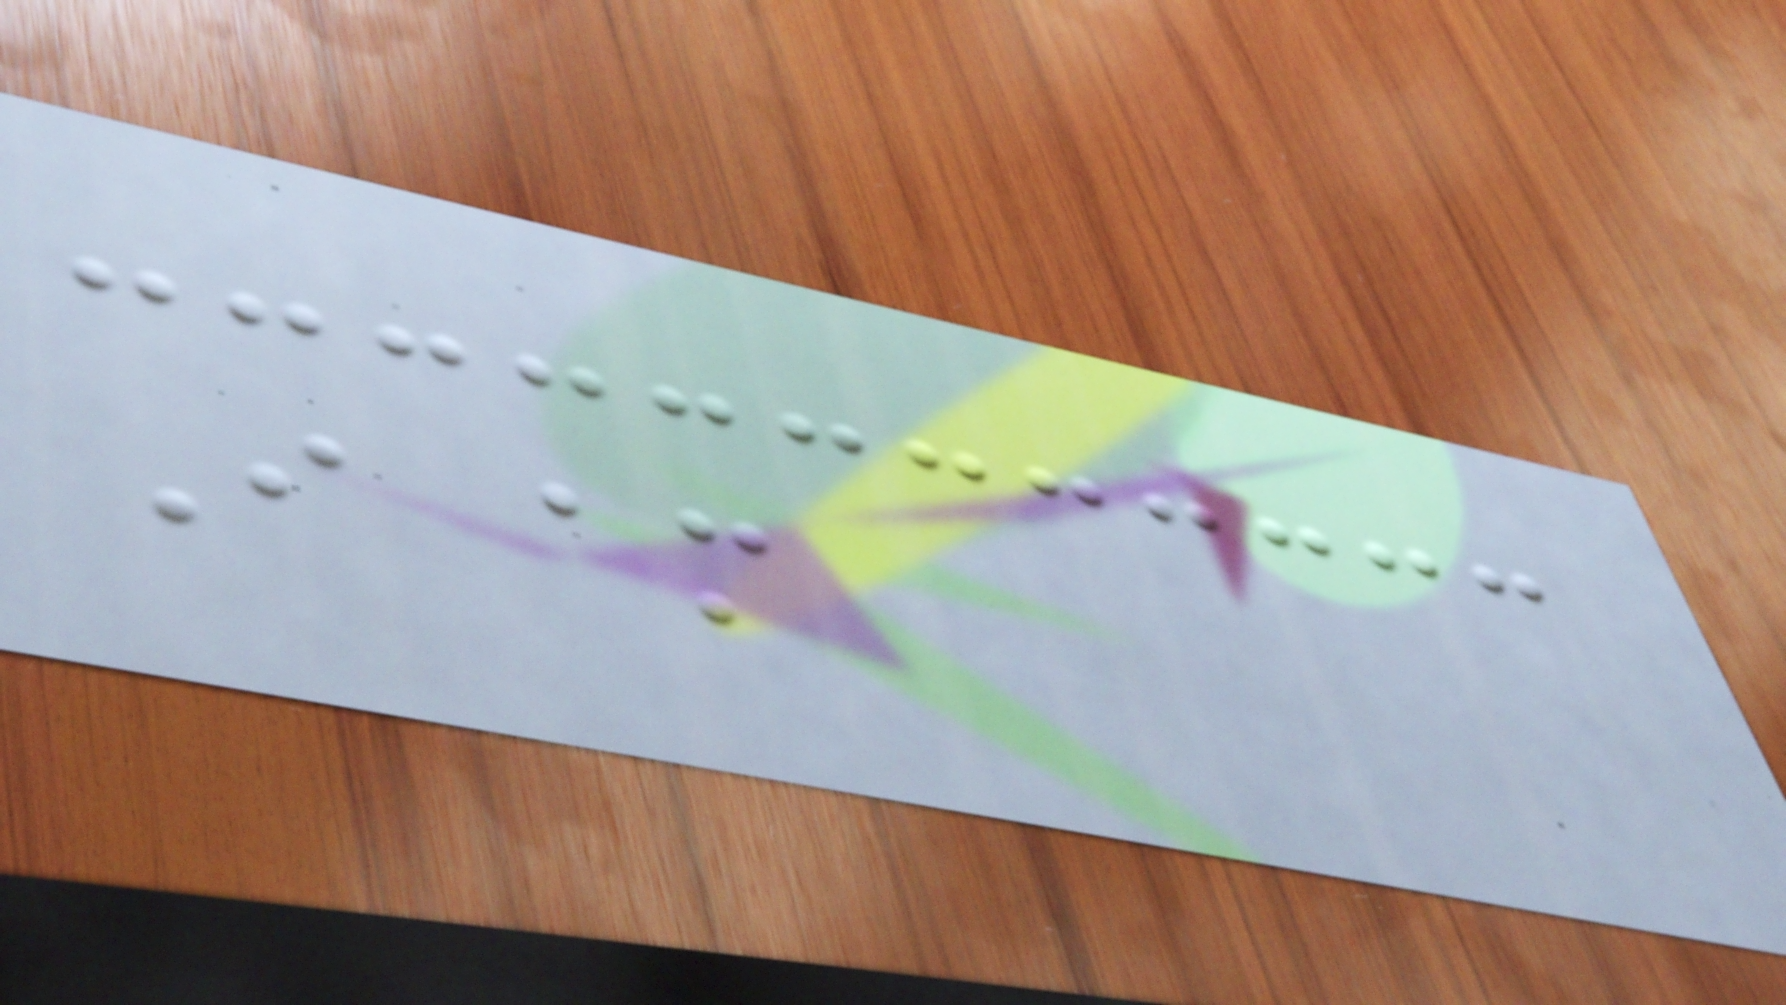I am
